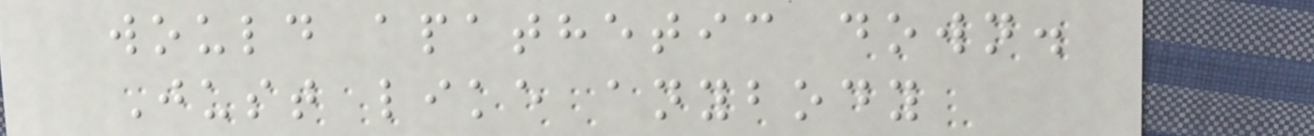would apathetic down.
Just like anybody
